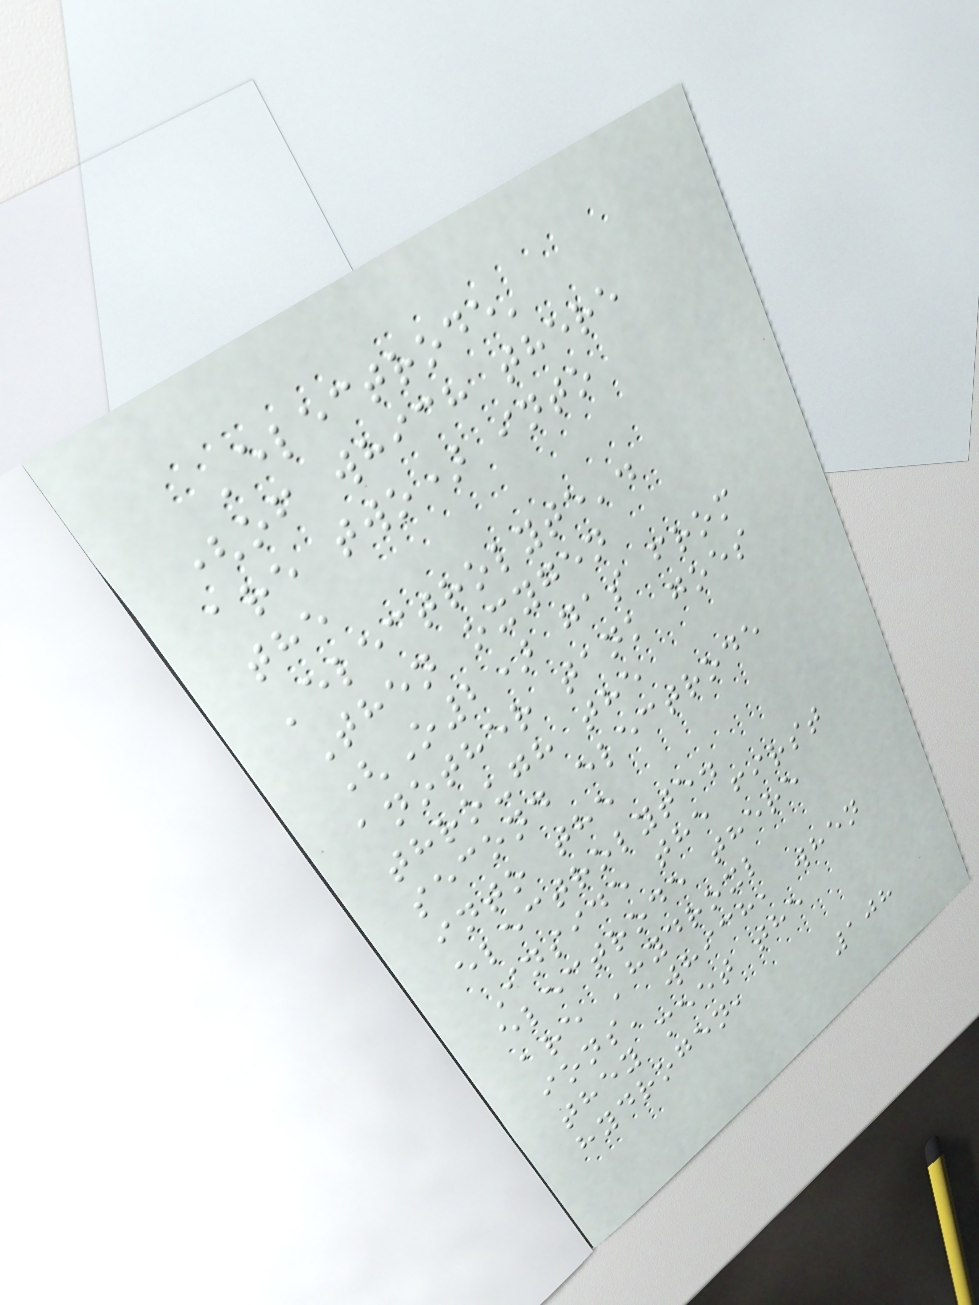'electrode'
(of which there
are two) into
the
'electrolyte'.
Then oxygen
(O2) gas from
another tank goes
through the
second electrode
into the
electrolyte.
Inside the first
electrode there
are 'hydroxl
ions' which, when
they meet the
hydrogen,
108
